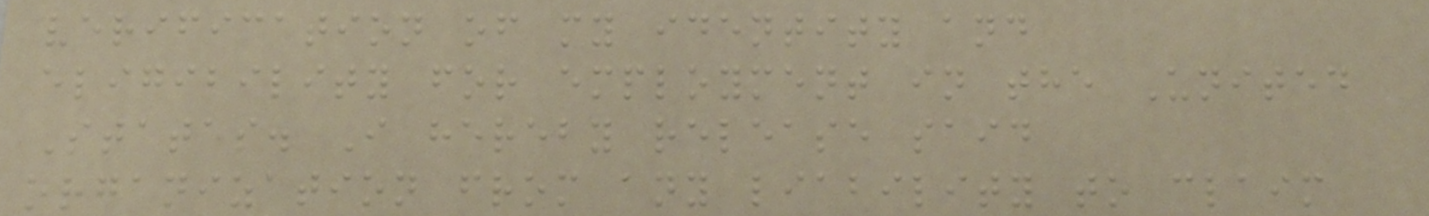verification of my identity and
eligibility for employment in the United
States. I hereby release said
organization from any liability to claim
